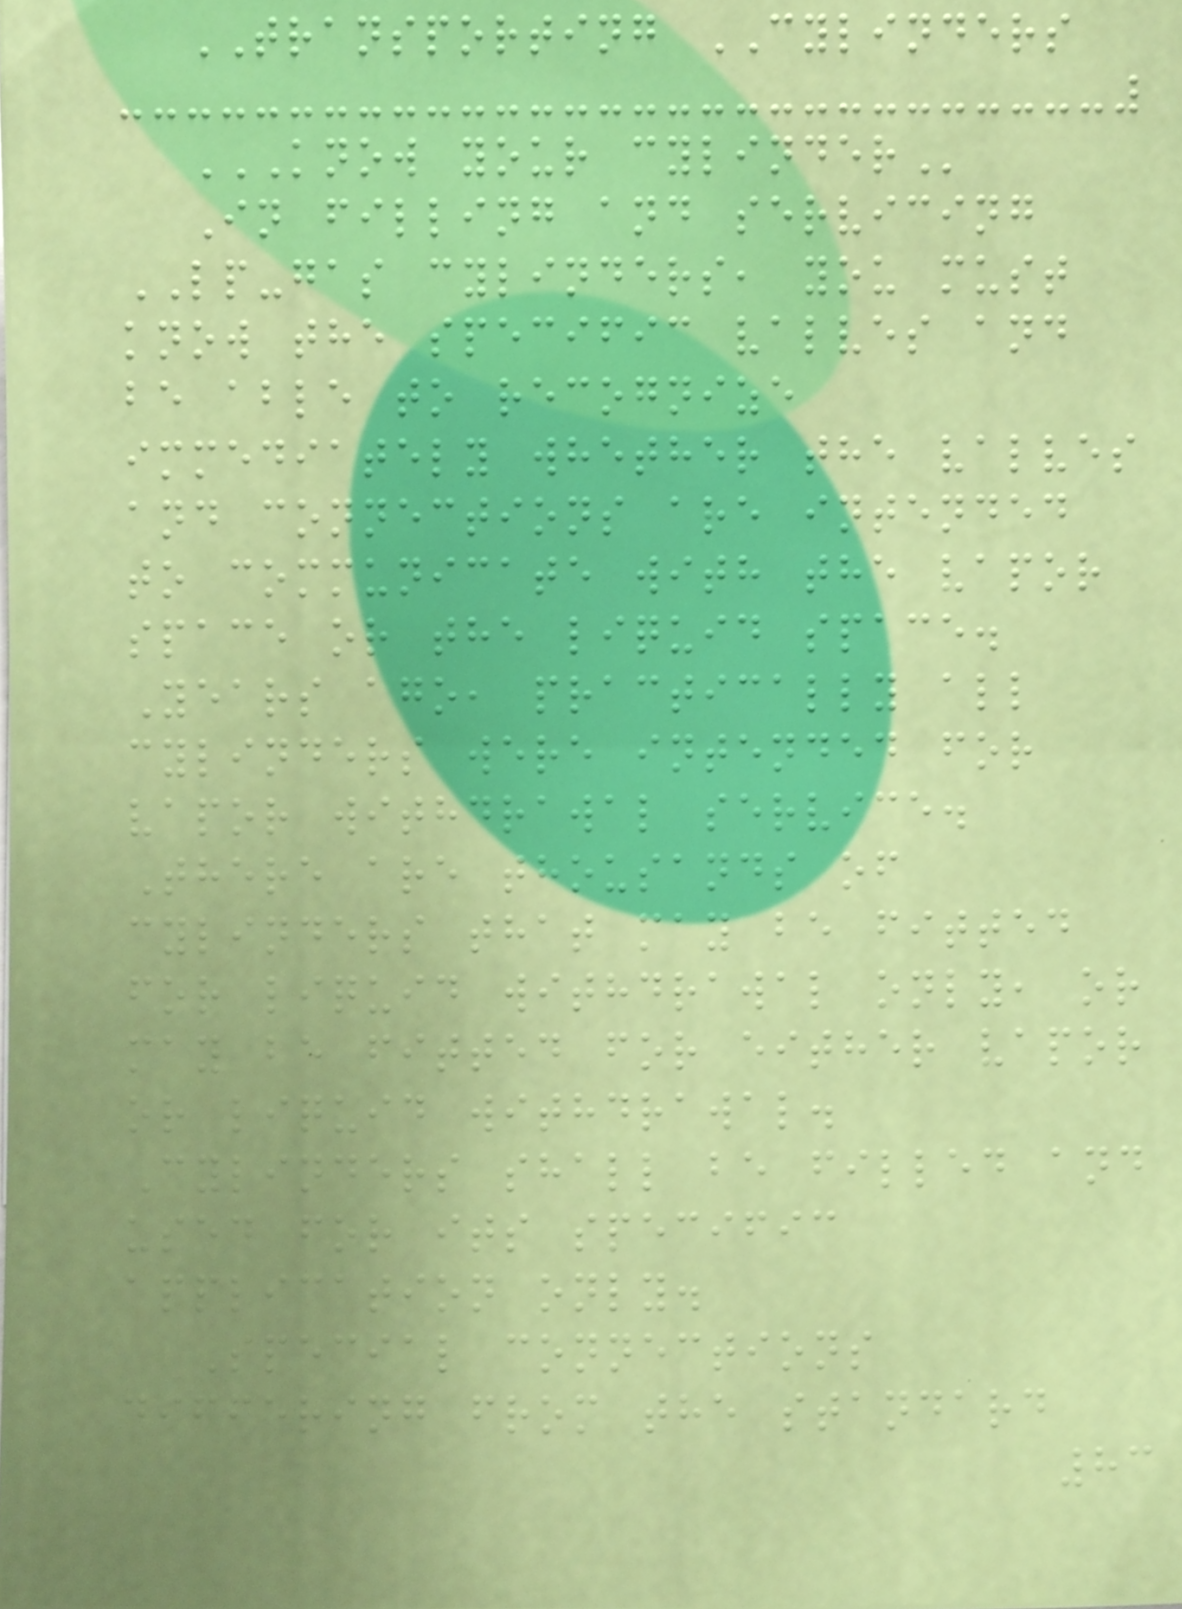TRANSPORTING CYLINDERS
KNOW YOUR CYLINDER
In filling and servicing
LP-gas cylinders, you must
know the specific valves and
be able to recognize
immediately whether the valves
and connections are intended
to communicate with the vapor
space or the liquid space.
Years ago, practically all
cylinders were intended for
vapor withdrawal service.
There are thousands of
cylinders that may be fitted
for liquid withdrawal only, or
may be fitted for either vapor
or liquid withdrawal.
Cylinders shall be filled and
used for its specific
application only.
Special connections
differing from the standard
83
